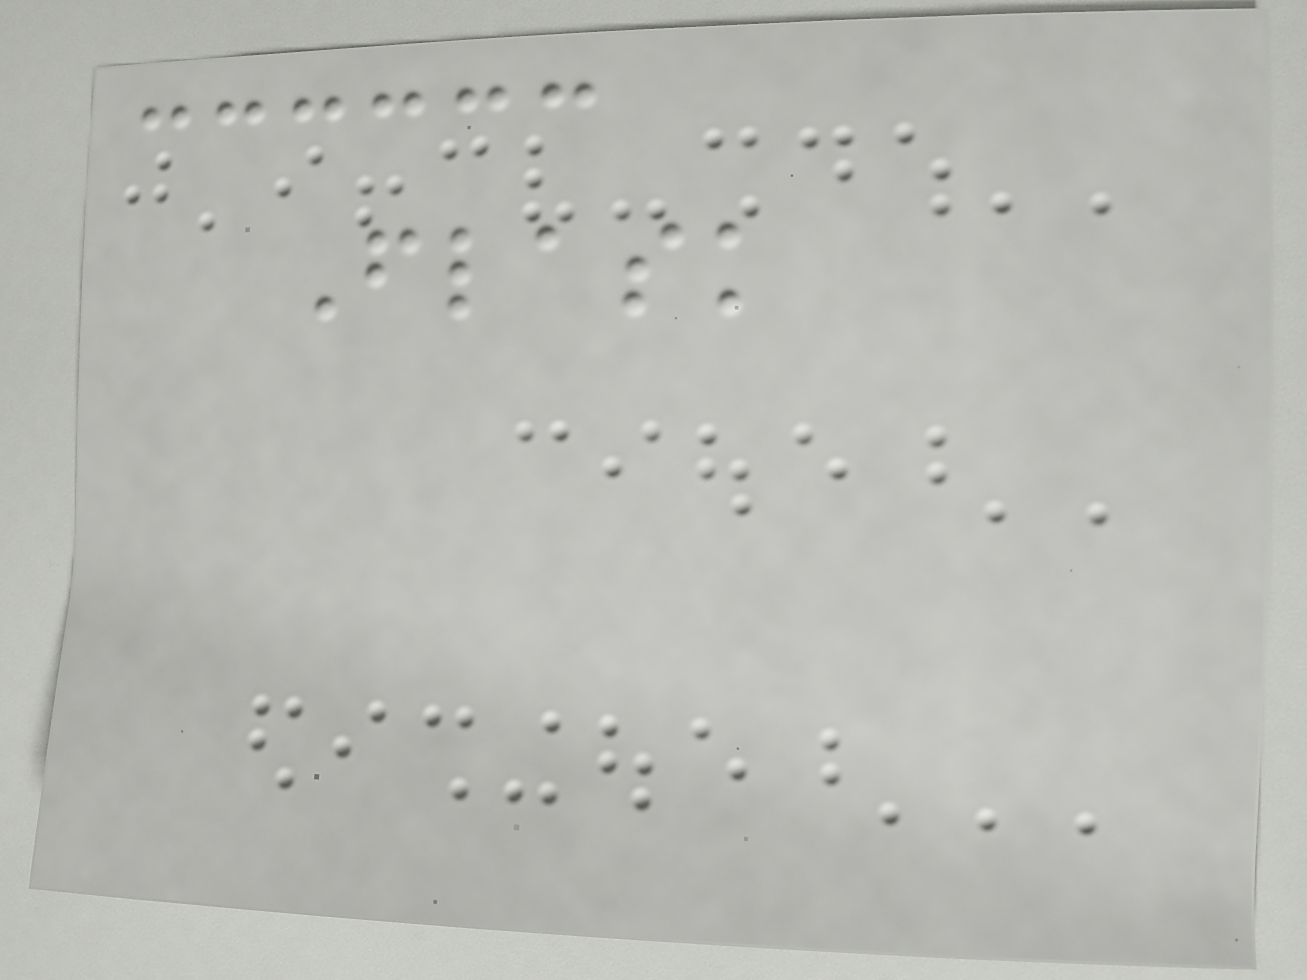Flask
